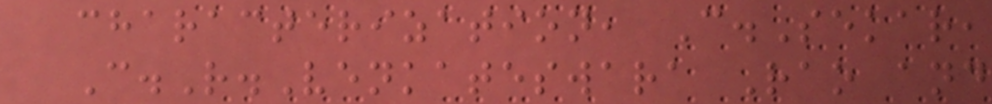characterization, C.Sekar,
C.R.Venkateswara Rao and
